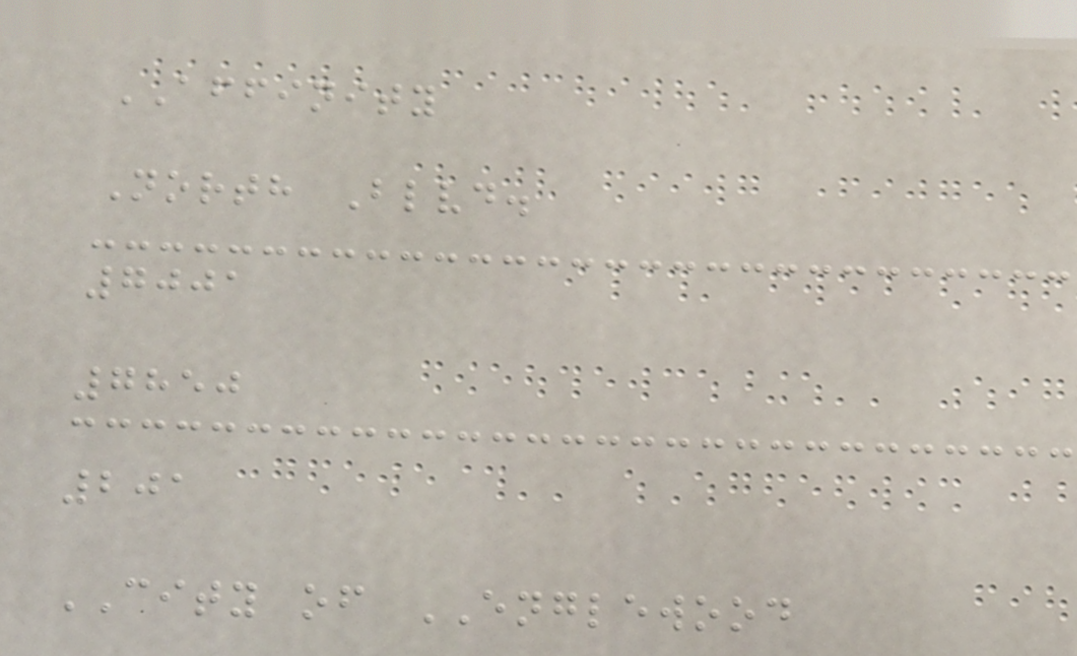AFFINITY
North Blvd.
7001
7850
201
CITY of ENGLEWOOD
